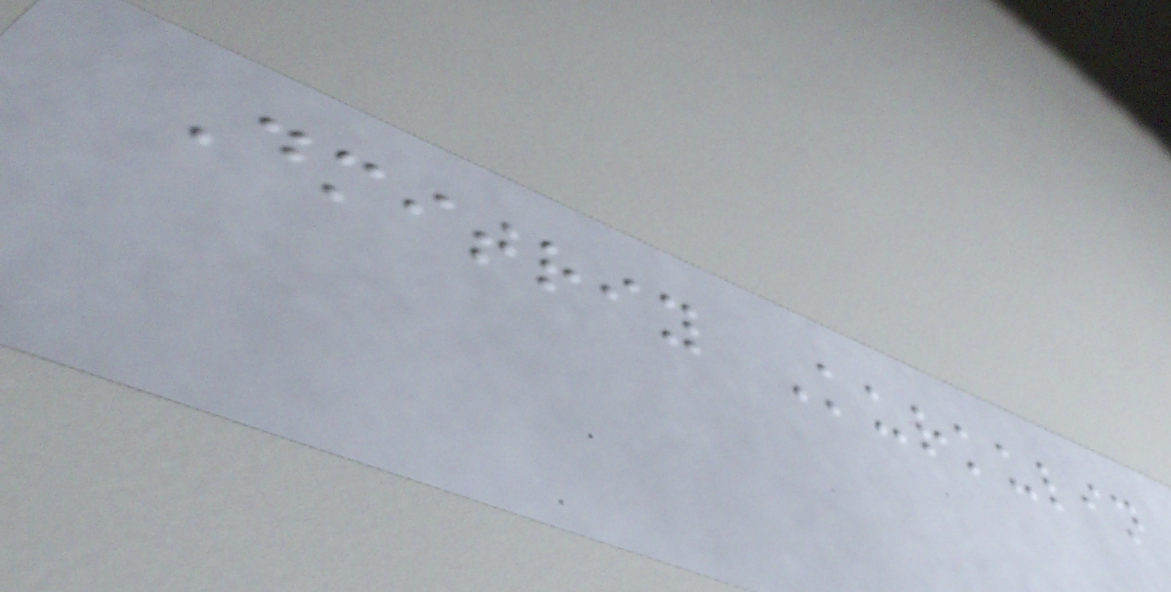Dmitriy Kurkulin
